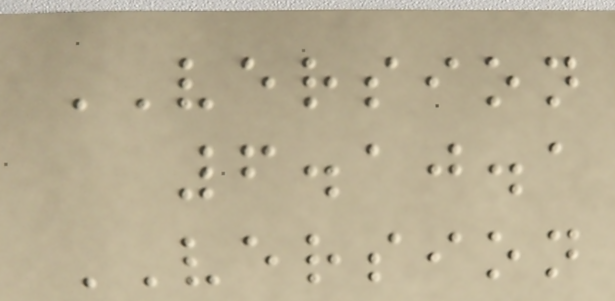VERSION
6.10.1
VERSION
